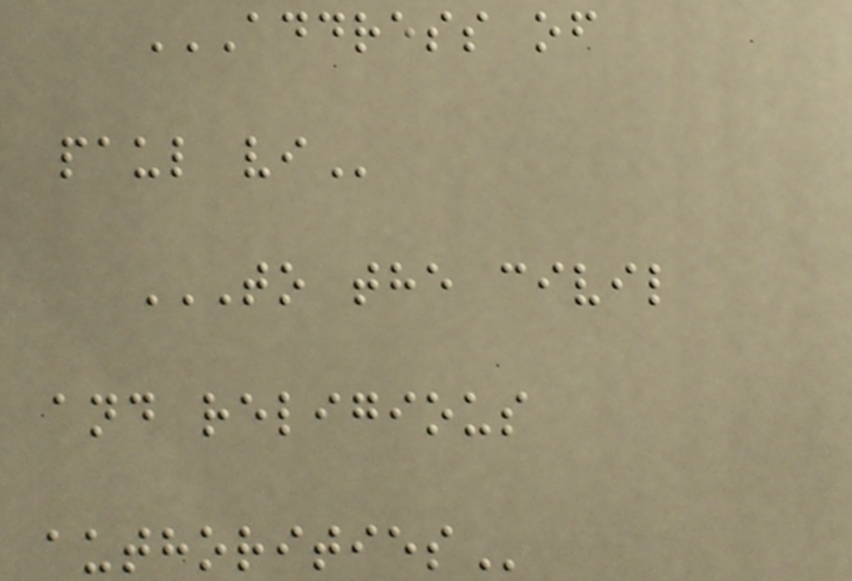ADDRESS OF
PAUL VI
TO THE CIVIL
AND RELIGIOUS
AUTHORITIES
